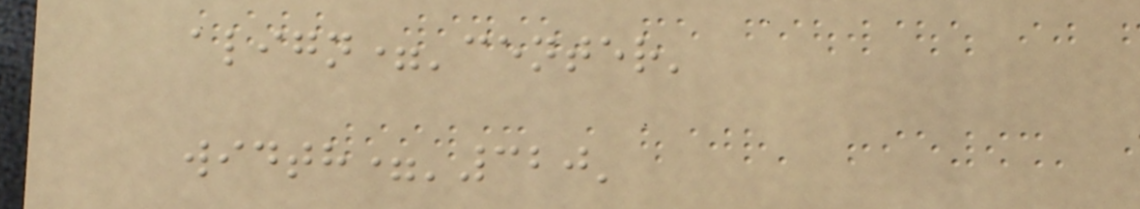align='center'
width='320'
